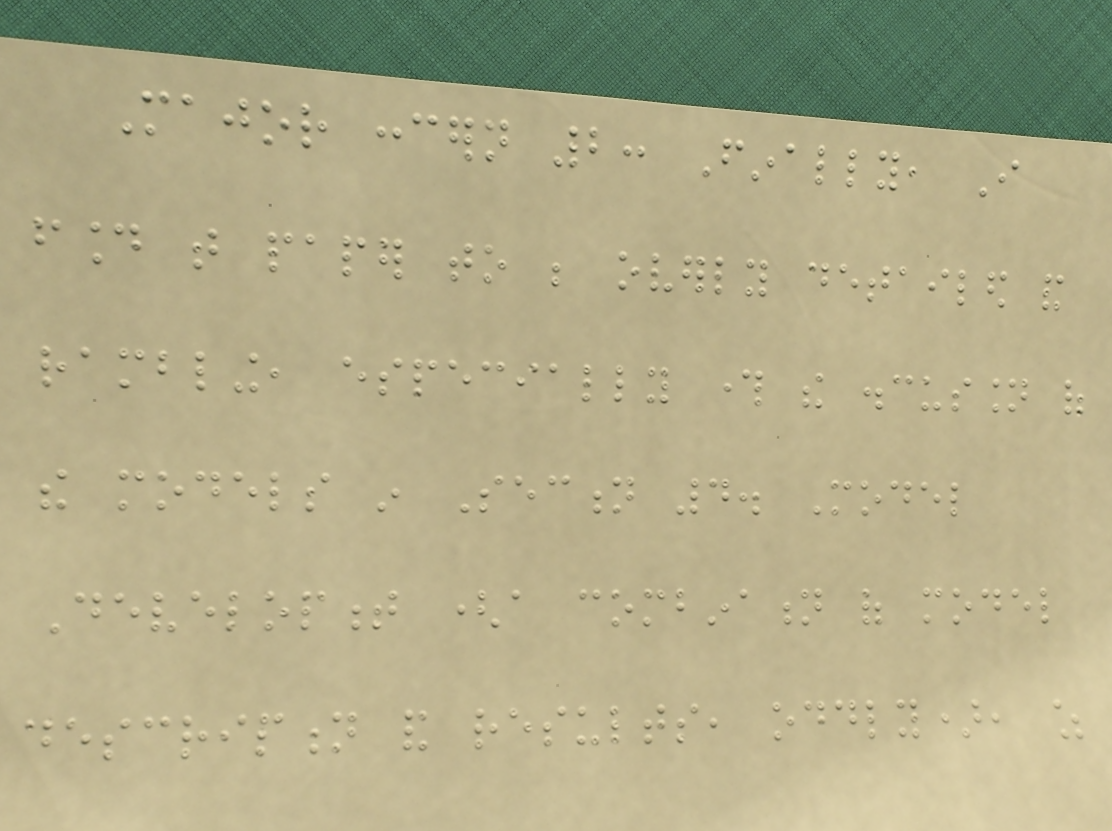Major concern 2: Finally, I
found that paper to be overly detailed and
rambling, especially through the discussion of
the models in Section 4. Model
Development (a combination of model
description and results, oddly), as
